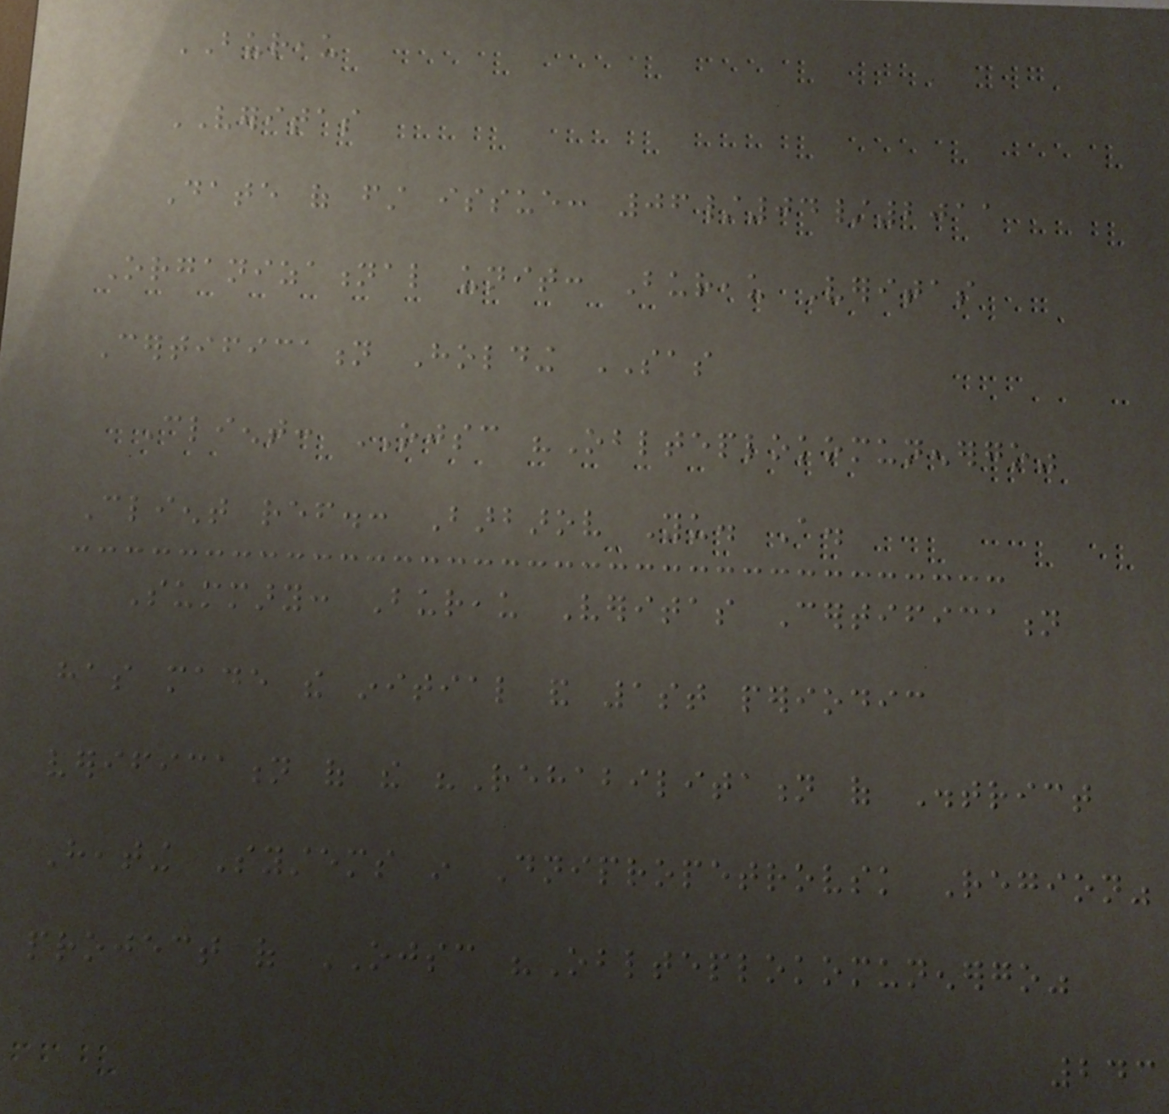BUREAU
VERITAS
Date of first issue: 06/04/2011
Organizational unit: Bureau Veritas
Certification Holding SAS
Client: OJSC "Oblteplokomunenergo"
Client ref.: Barbarov Yu. A.
Summary: Bureau Veritas Certification
has made the initial and 1st periodic
verification of the "Rehabilitation of District
Heating Systems in Dnipropetrovsk Region"
project of OJSC "Oblteplokomunenergo"
243
